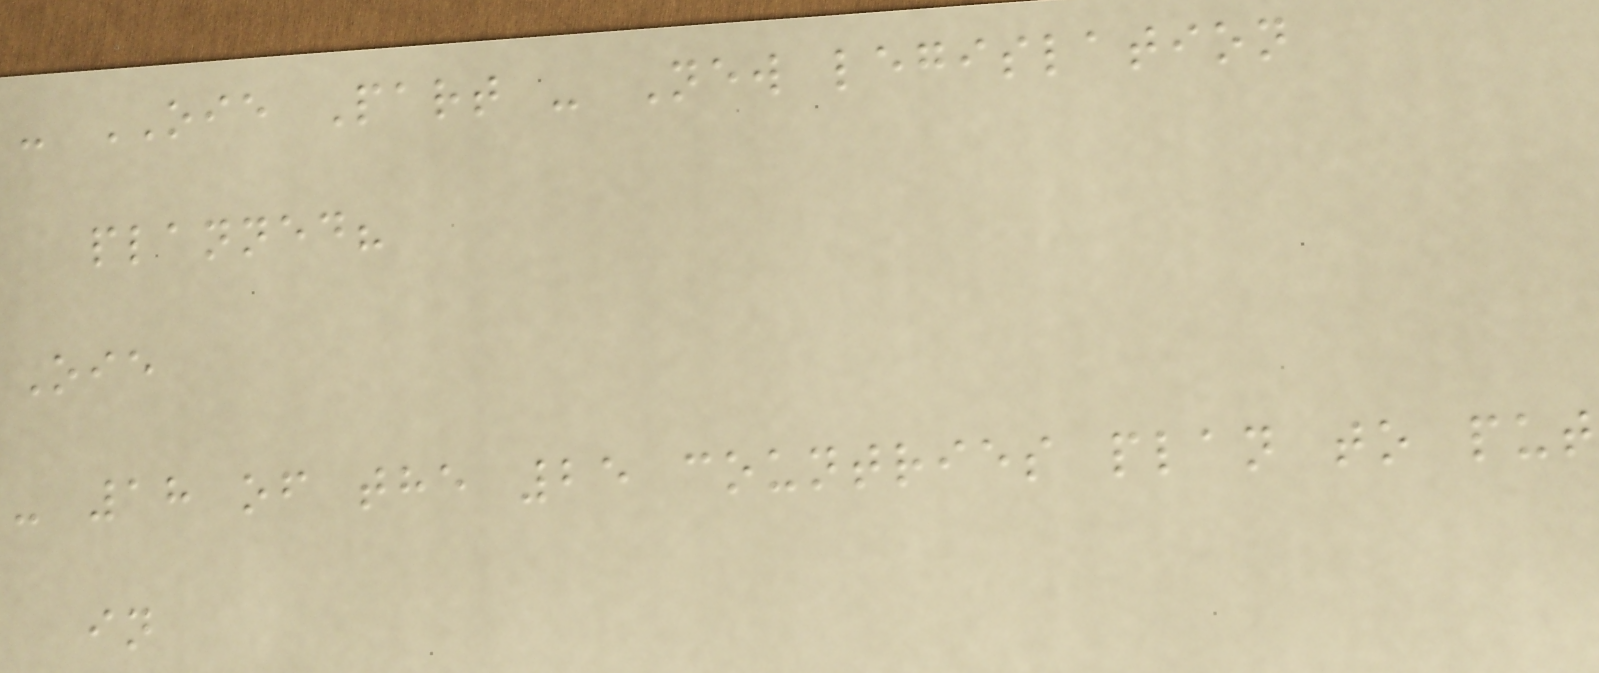- OIE Part - New legislation
planned?
Oie
- 18 of the 25 countries plan to put
in
